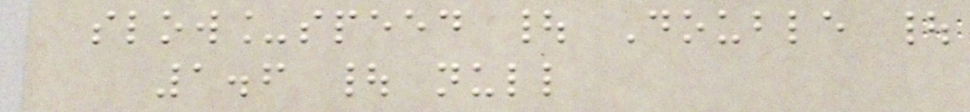slow_speed | Double |
1.6 | null
